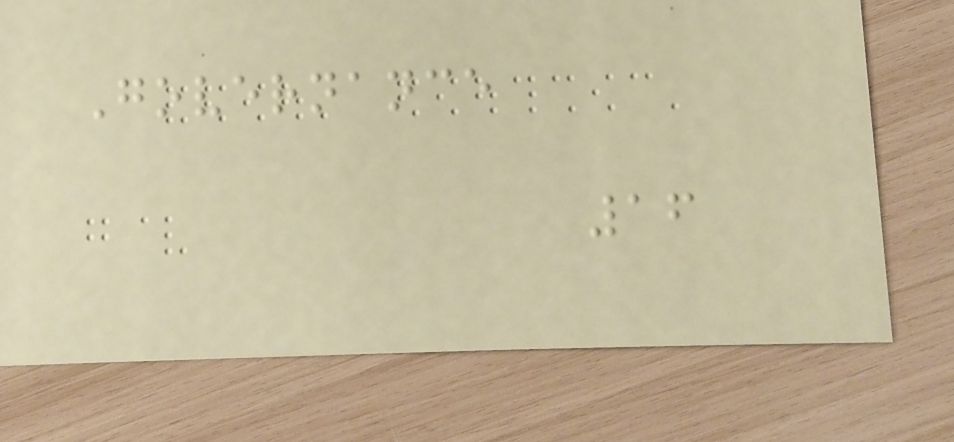Governance
16
